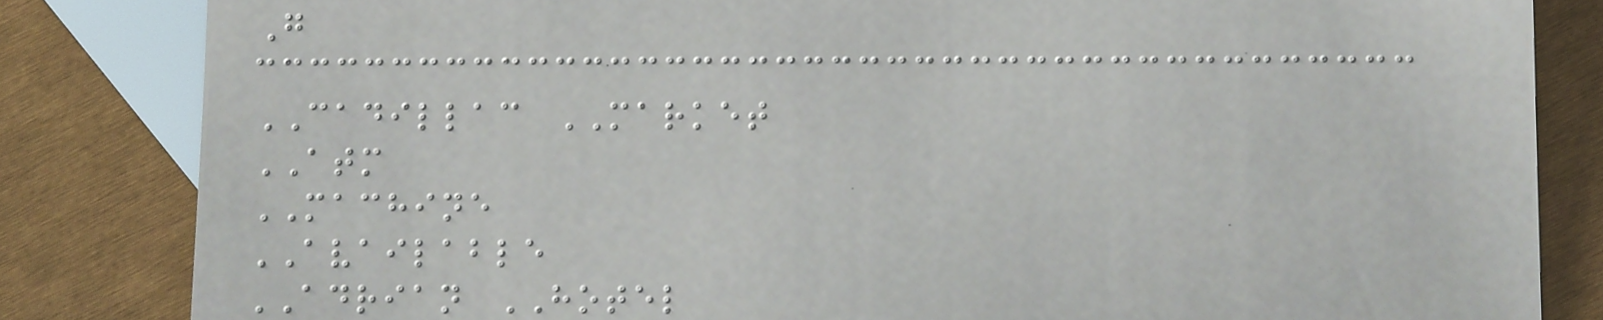G
CADILLAC MARKET
ATM
MACHINE
AVAILABLE
ADRIAN HOTEL
